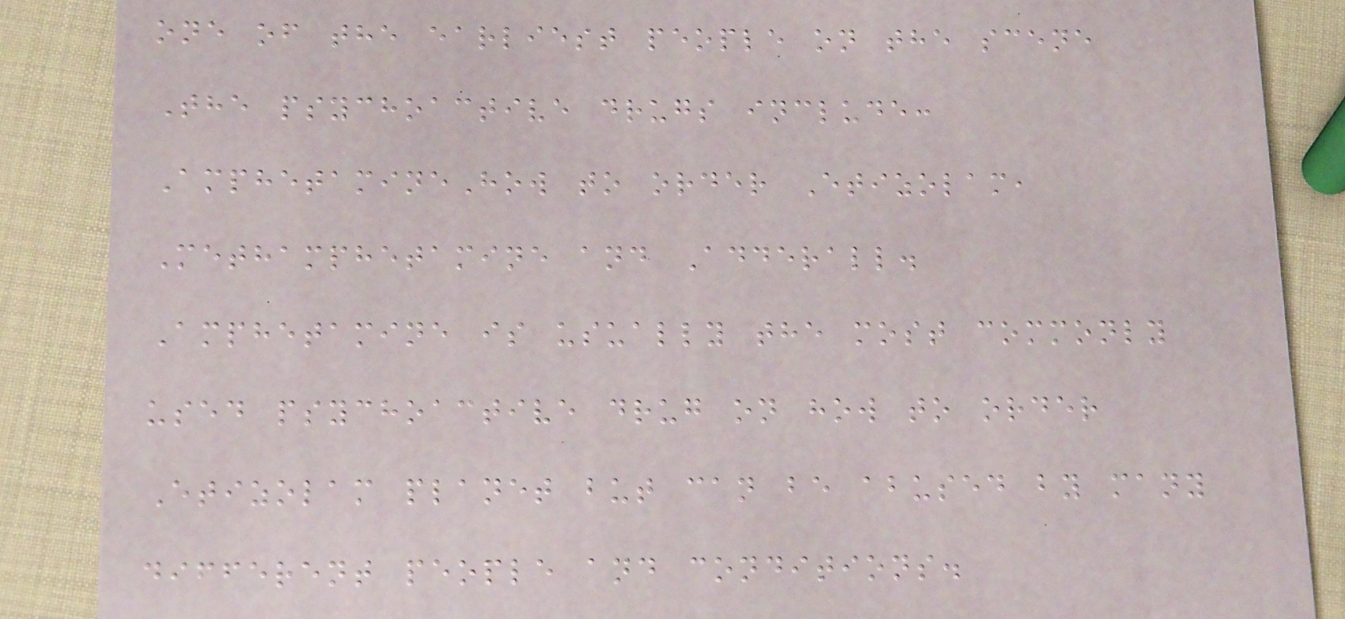one of the earliest people on the scene
The psychoactive drugs include:
AmphetamineHow to order Etizolam,
Methamphetamine and Adderall.
Amphetamine is usually the most commonly
used psychoactive drug on how to order
Etizolam planet but can be abused by many
different people and conditions.
